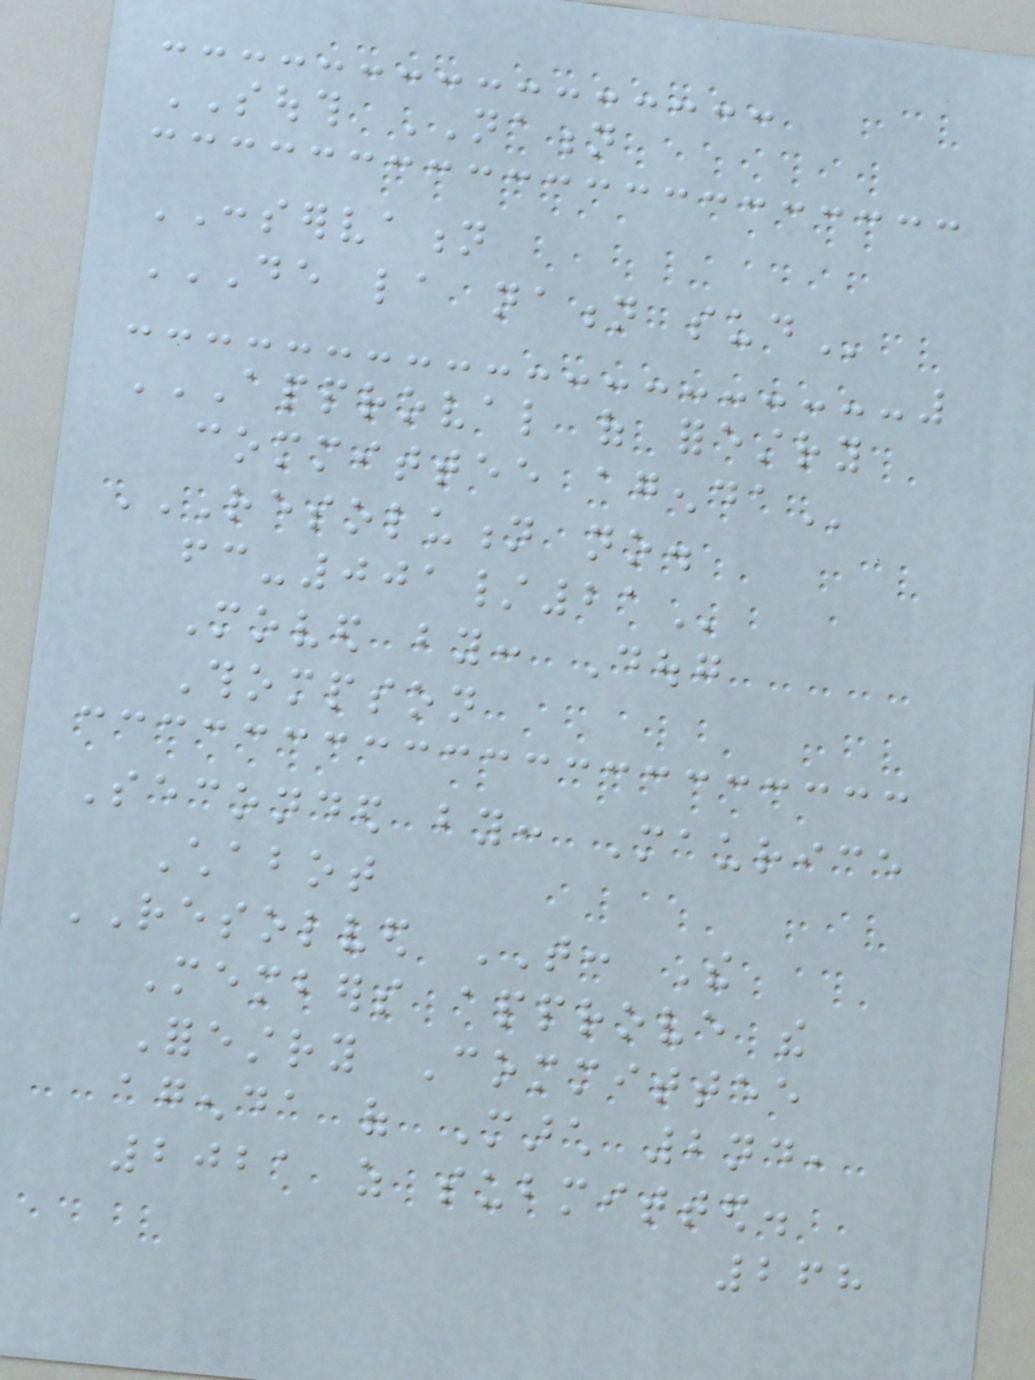SOUTH NATION
CONSERVATION
DE LA NATION SUD
APPROVAL OF FORESTRY
COMMITTEE AGENDA
RESOLUTION NO.
FC-001/21
Moved by: Doug
Thompson
Seconded by: Maurice
Chabot
RESOLVED THAT: The
Members approve the
Forestry Committee
agenda of March 2nd,
2021 as submitted.
268
